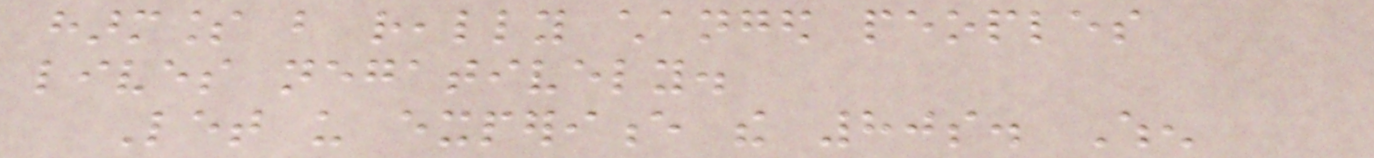harmless but really changed peoples
lives negatively.
Let us experience the 80s. When
